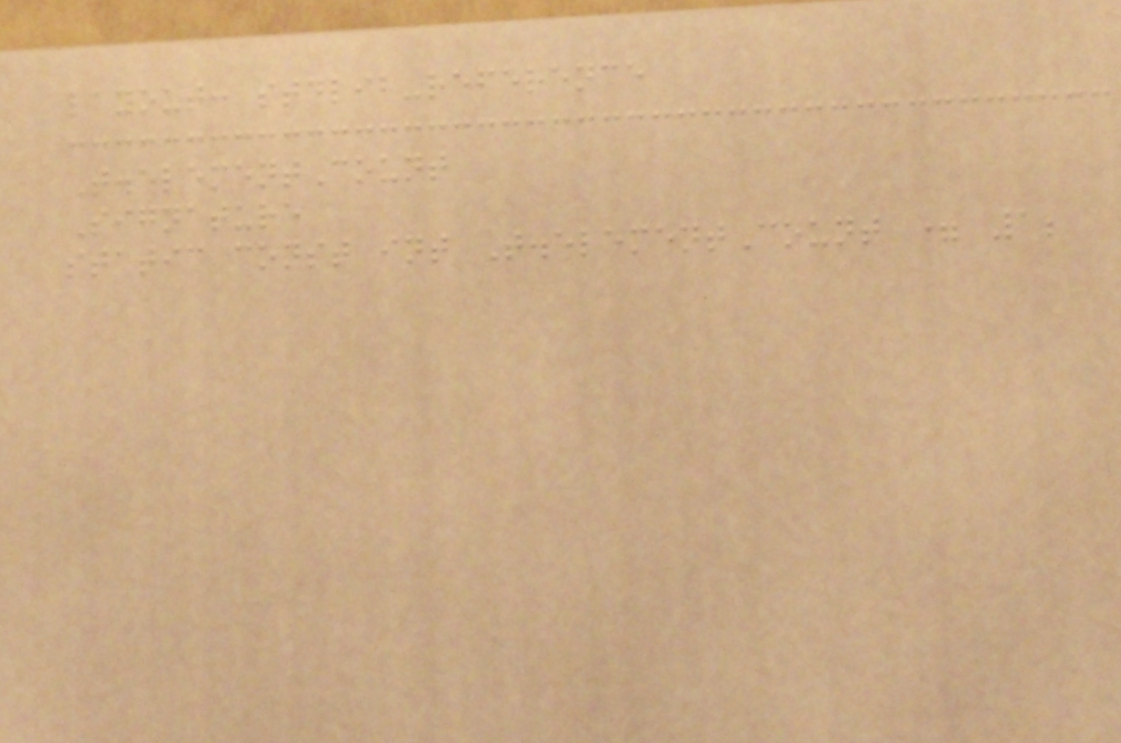layout: stdlib-reference
T.elementCount
Signature
static const int T.elementCount = 1;
